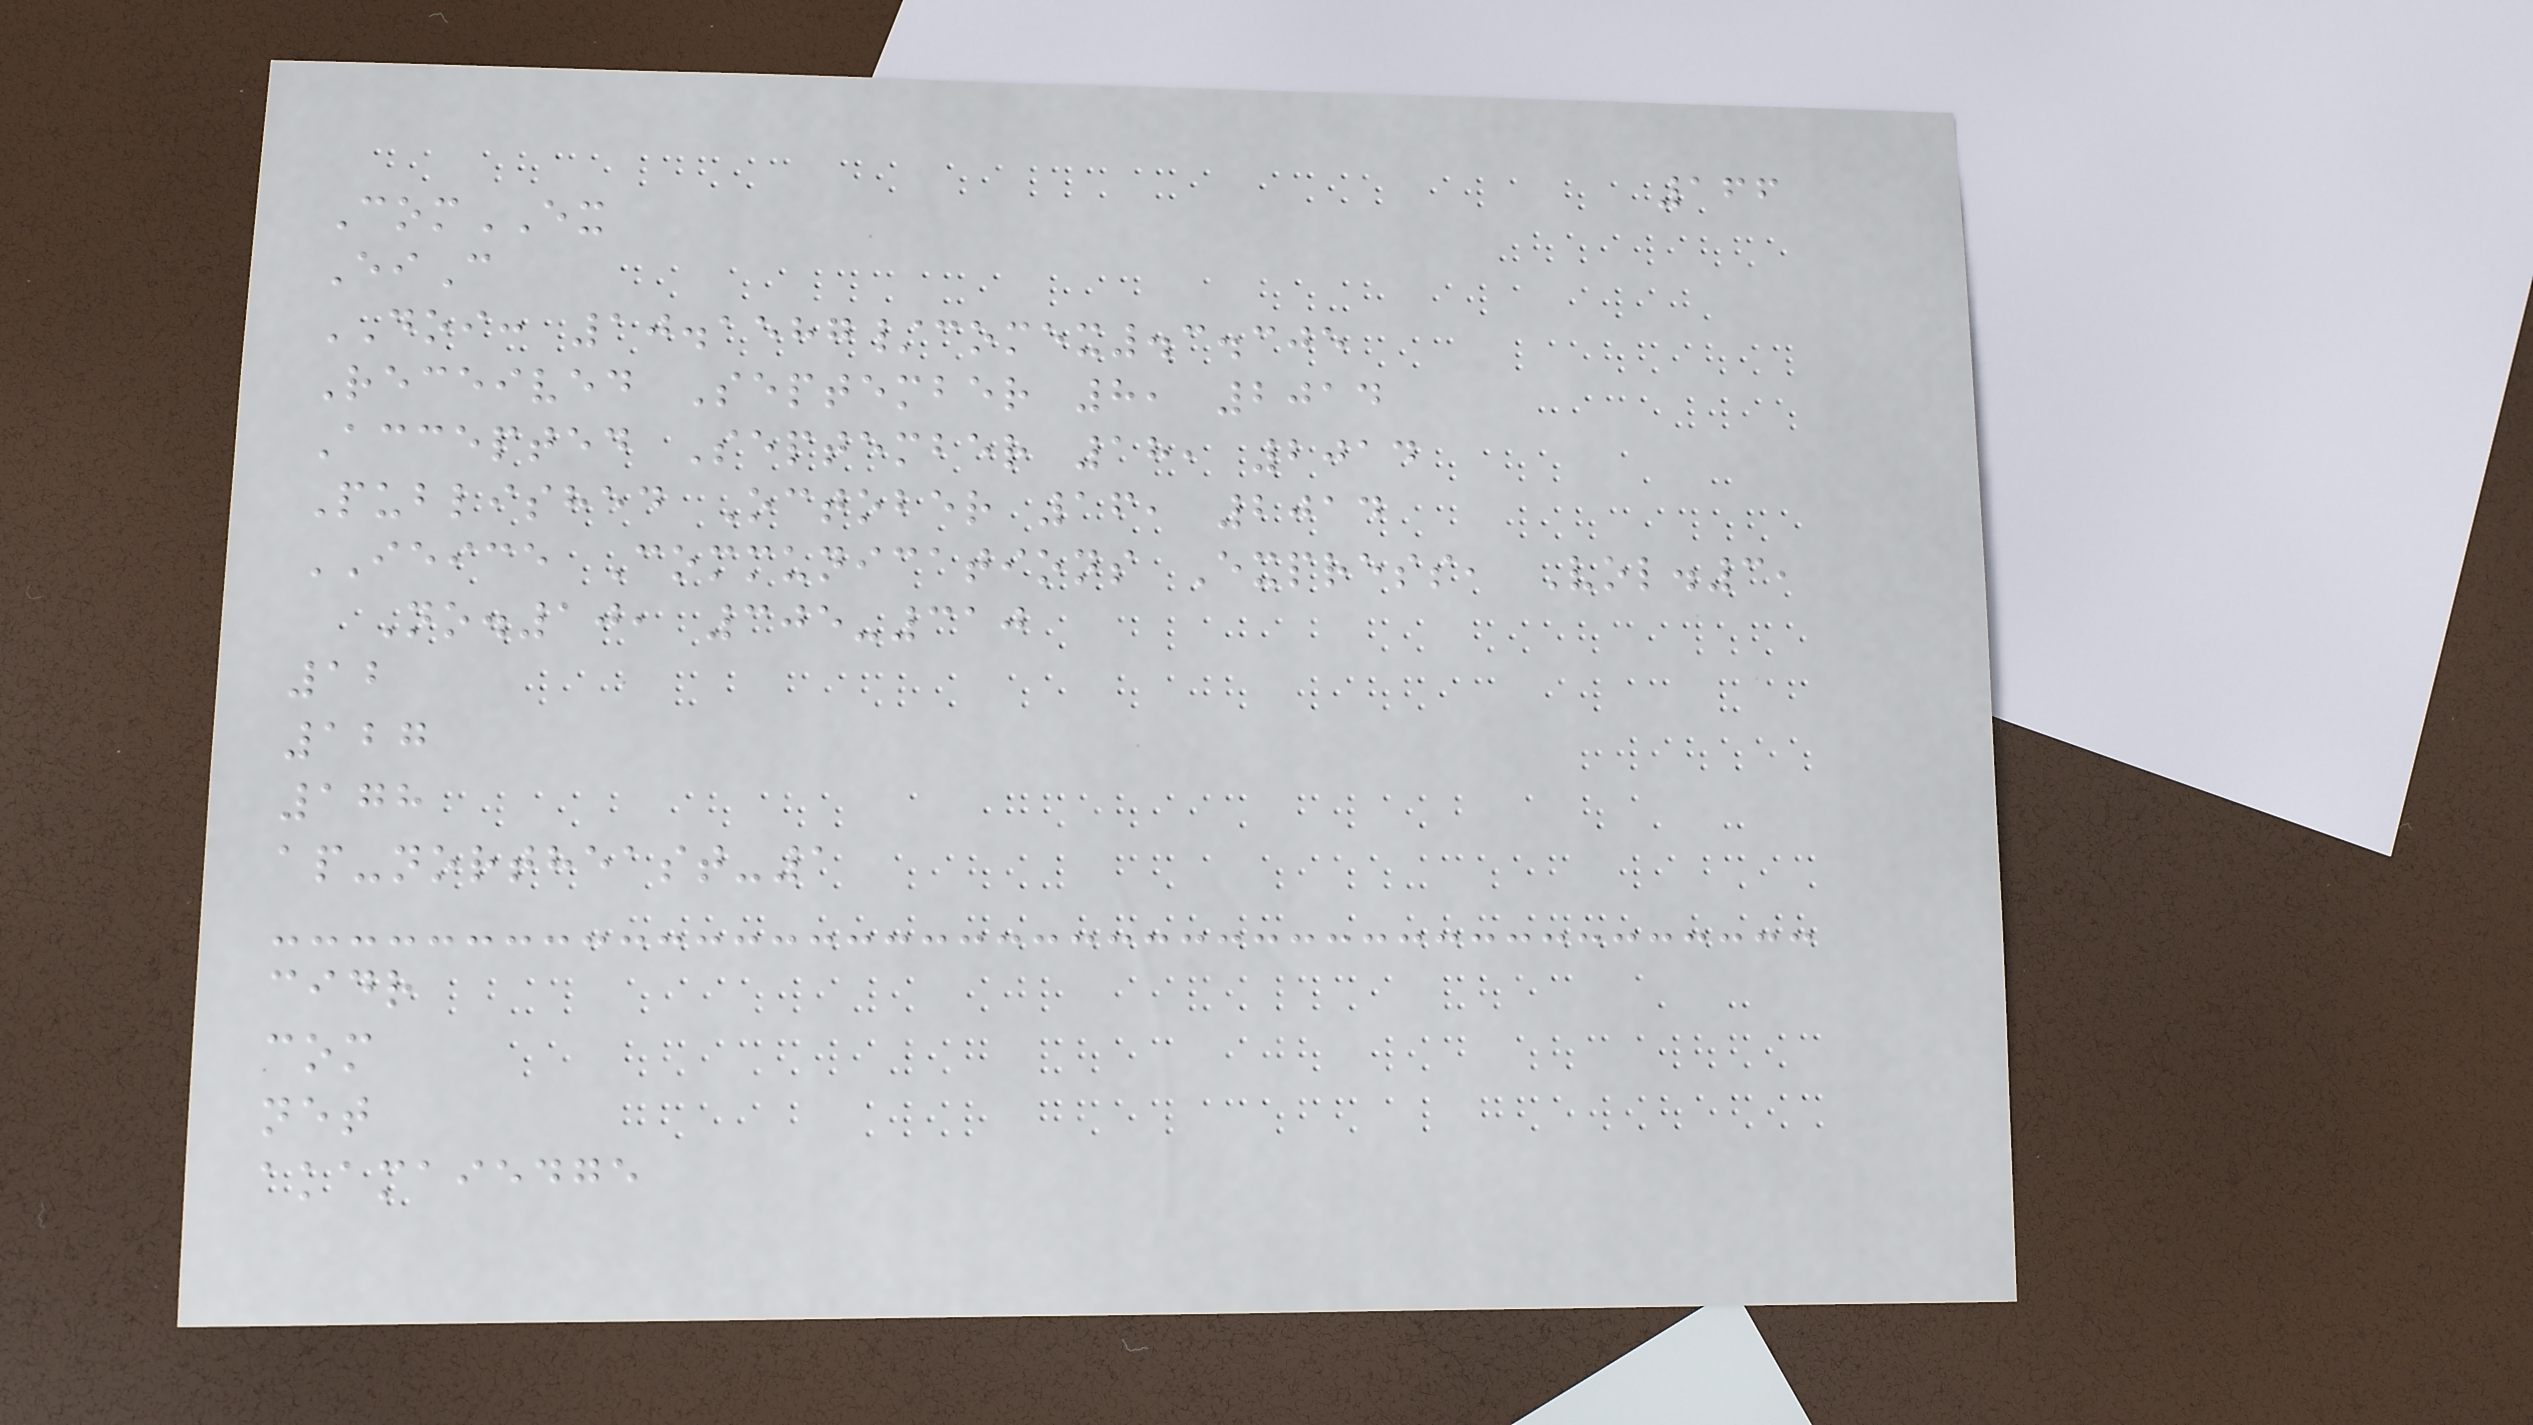166
ComEX
EiC
DOI: 10.1587/comex.3.305
Received September 8, 2014
Accepted September 18, 2014
Published October 16, 2014
IEICE Communications Express, Vol.3,
No.10, 305-310
12
127
178
ap-northeast-1
cidr
com
net
akamaiedge
